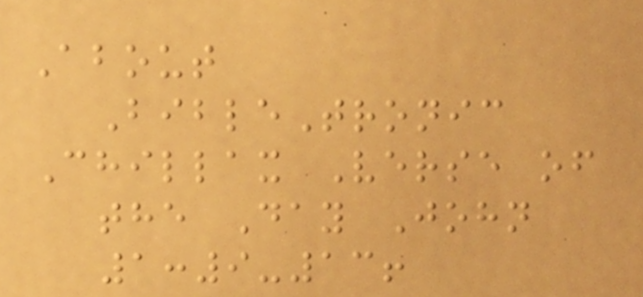About
BibleTronic
Chillax Verse of
the Day John
1:9-13!
